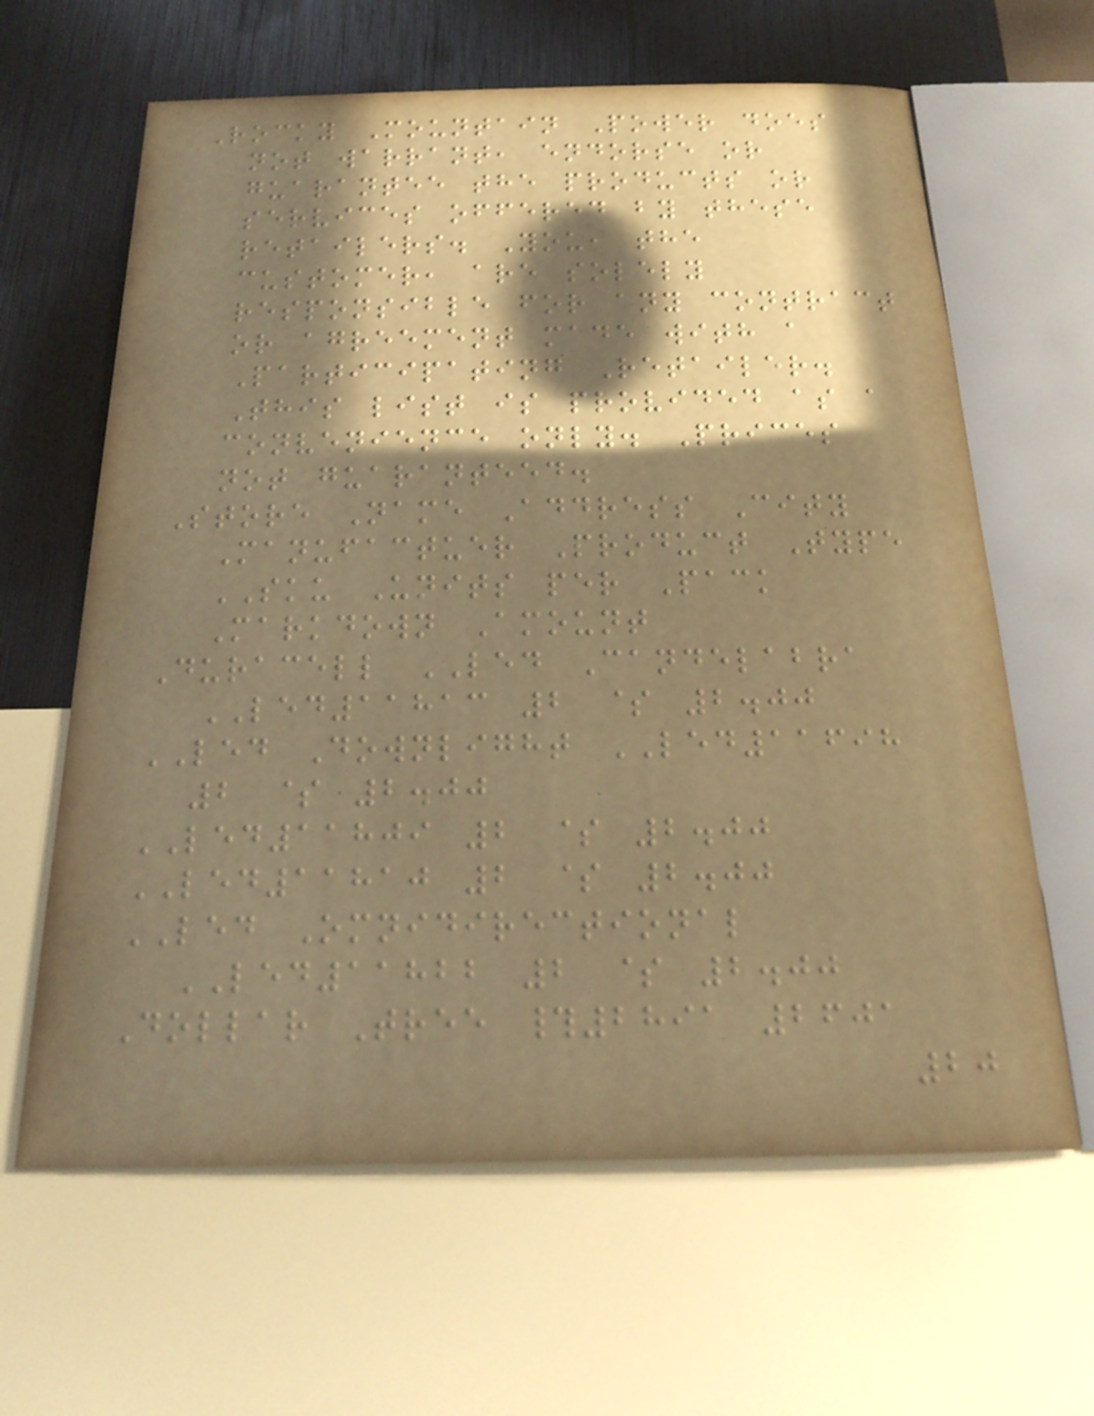Rocky Mountain Power does
not warrant, endorse or
guarantee the products or
services offered by these
retailers. You, the
customer, are solely
responsible for any contract
or agreement made with a
Participating Retailer.
This list is provided as a
convenience only. Prices
not guaranteed.
Store Name Address City
Manufactuer Product Type
SKU Units per Pack
Markdown Amount
Duracell LED Candelabra
LED11813 2 $ 2.00
LED Downlight LED11698
2 $ 2.00
LED11809 2 $ 2.00
LED11810 2 $ 2.00
LED Omnidirectional
LED11822 2 $ 2.00
Dollar Tree #2891 2601
20
